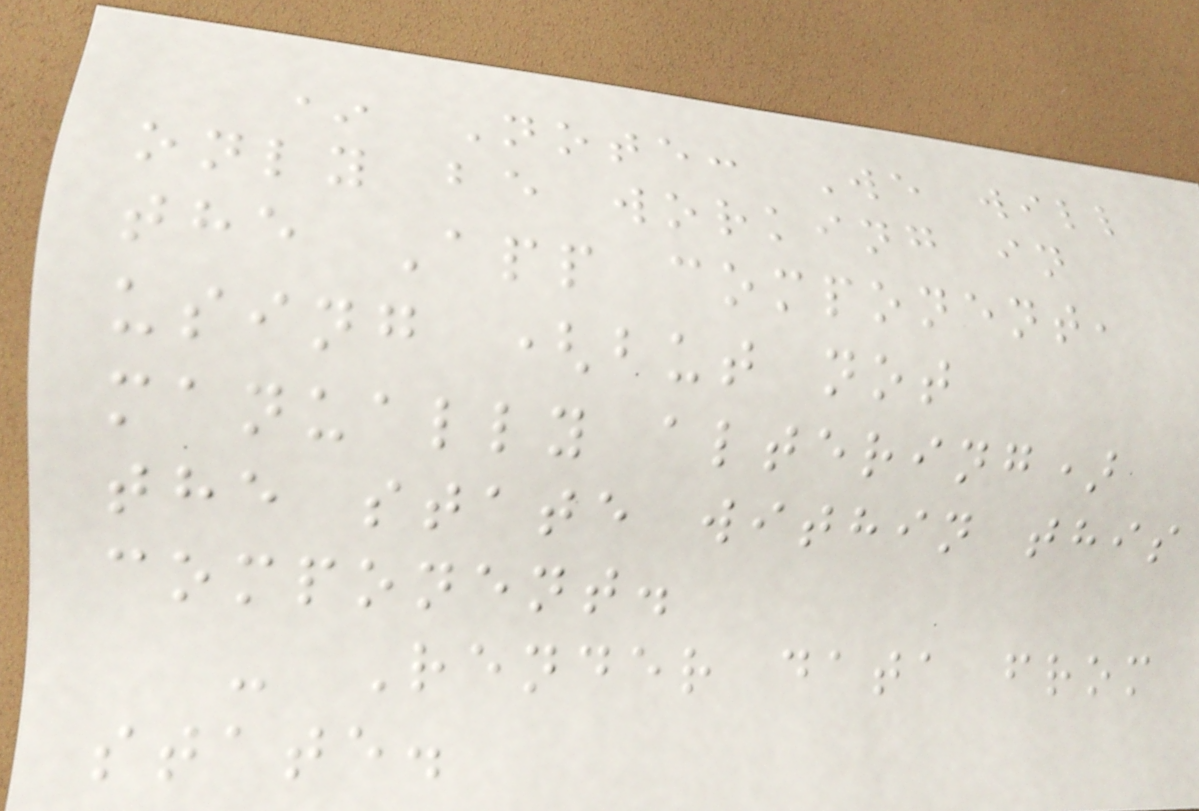* Note: We will
only be working in
the App component,
using (but not
manually altering)
the state within this
component.
- Render data from
state.
